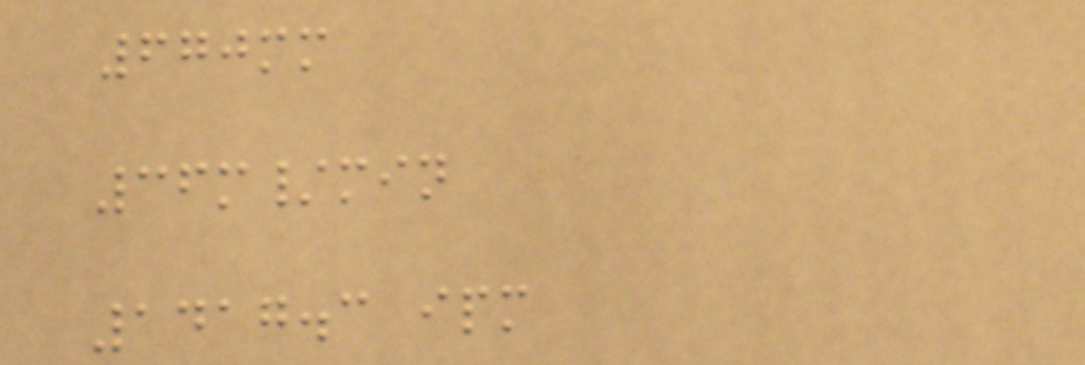670mm
36m/min
1417.3 ipm
